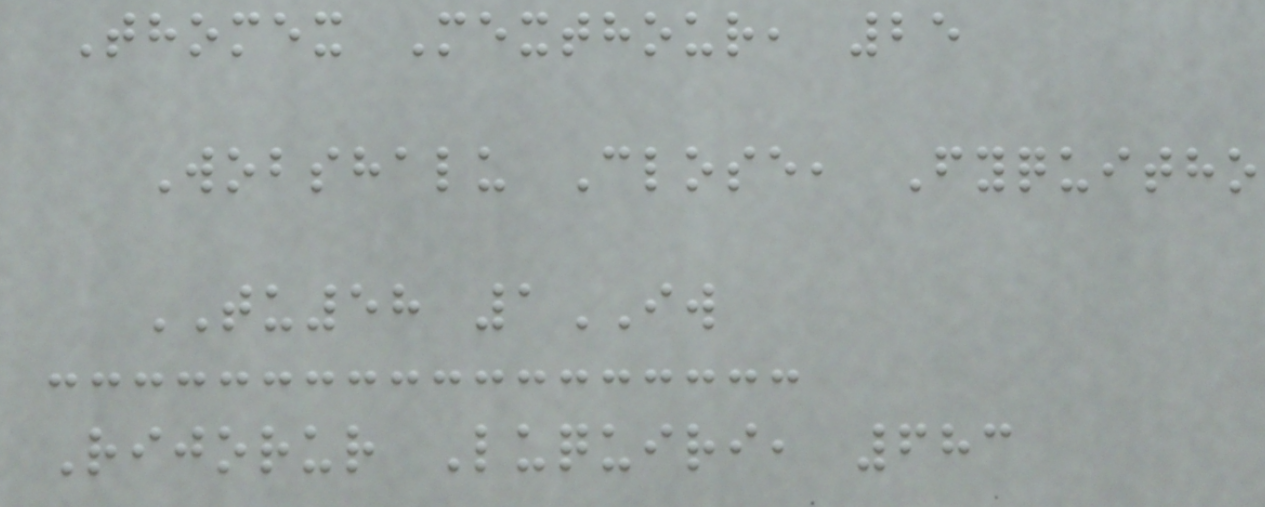Thomex Mexthour, 25
Wobshalu Close, Fyquitho
TU58 1IW
Rijorur Luquiri, 683
